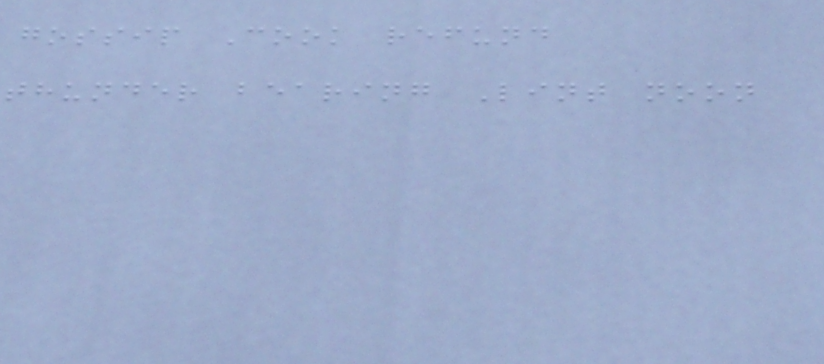gossip Cook refund
thunder bearing Lint noon
